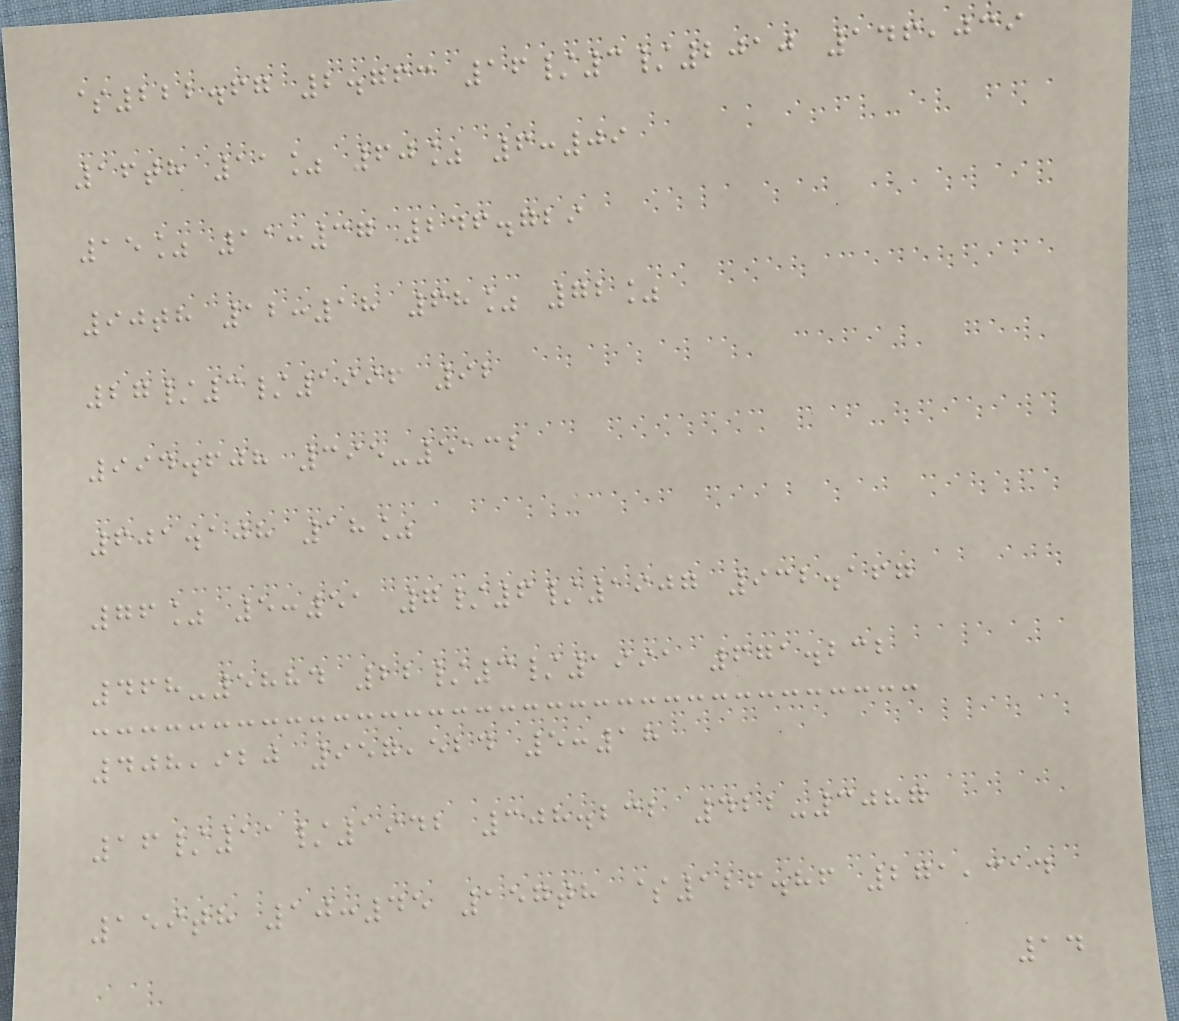$222.67 2.763 16/3/2010 146,039
16th 11% 60% 6:09
15% 11:37 246.729
90th 12:18 68% 72%
27/3/1996 92
994.608 395-5132
601.108 18%
76% 5:51 7/6/1907 932.167
468-5884 22/3/1991 671.232
408,920 957,524 5:18
16/11/1942 308.232 422-3087
159th 10:45 157th $126.86 271,314
14
